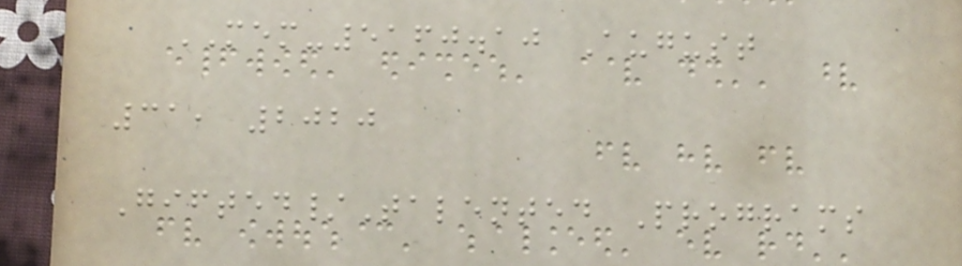MEM-5160.10 August
31, 2020
Gifted/Talented Programs
